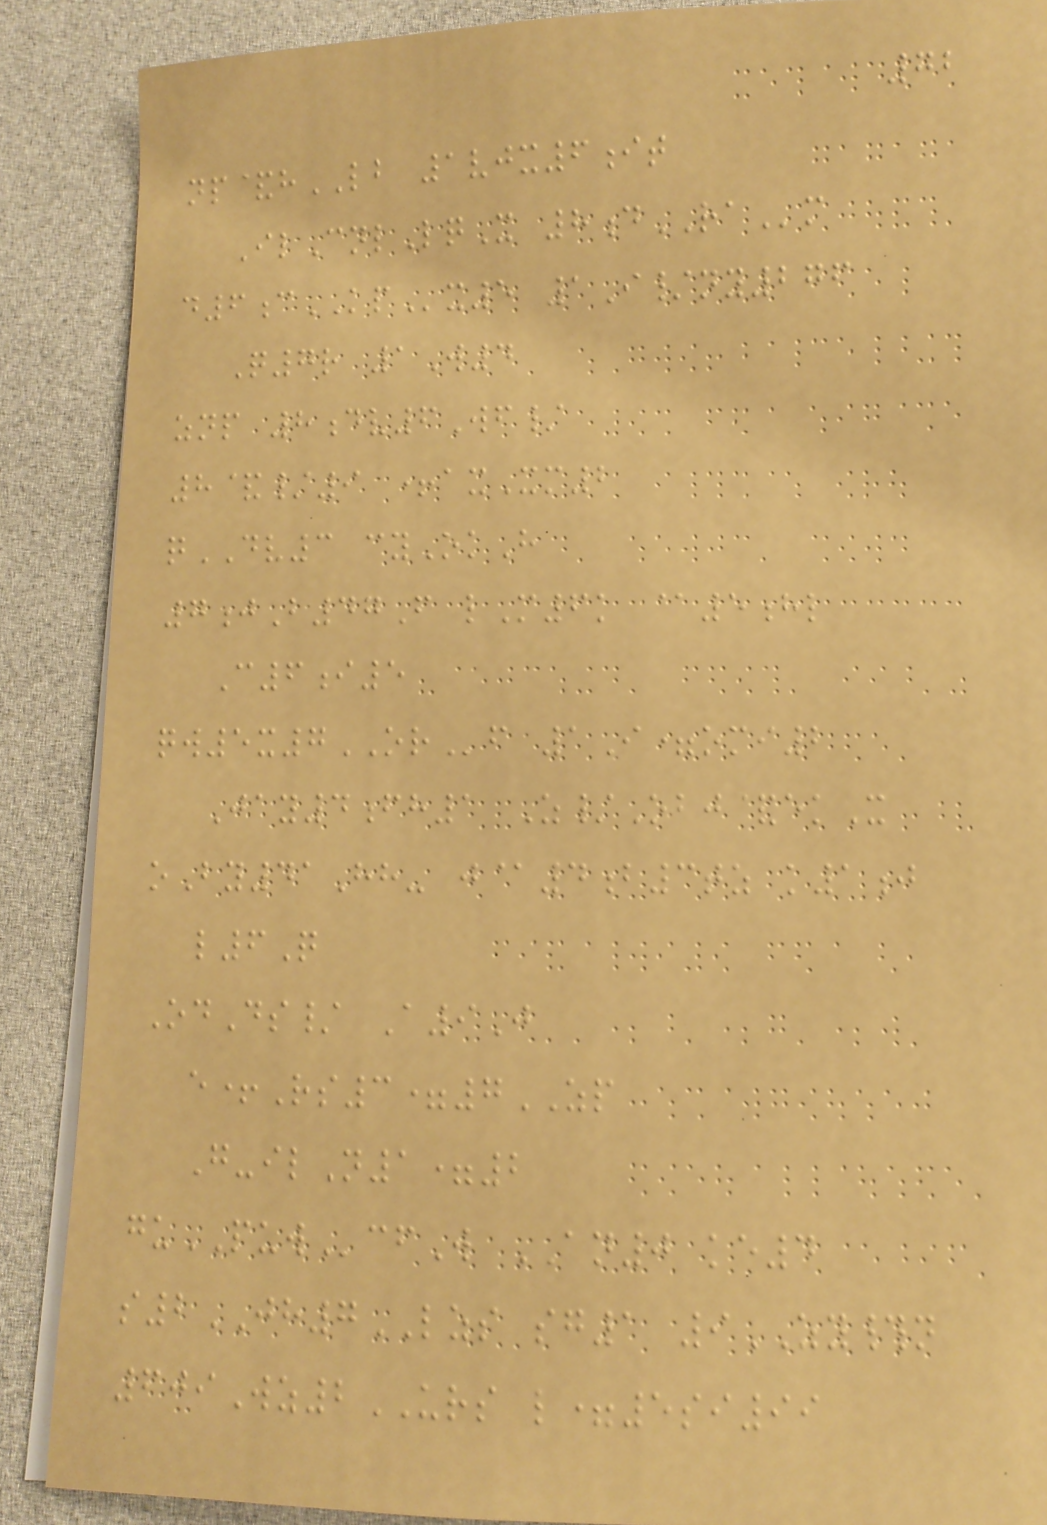72
np&hLB 1vjx6it
IlCnlLqX 8dRAm
d6cKPx5 1I/ny276
Q7r 1W4
znp 8dv6Wf/
8&/9 +axXm2
qDV3 cyOkH
7jB47F lM6k @5hl
C6i5
qw5x7ORf 1I=omi2
Jay4fh1 Z/Obj&ekX
oBy41Hh- j@4b3tz k1j
l6Q
OdDs/ A9J
e+Rs3=7ZP
G-ilN1=2
guPUWcfW AN0 ke4
s2JH7LZS sg1 9ZY#n
609Wz2URS l=5si99
